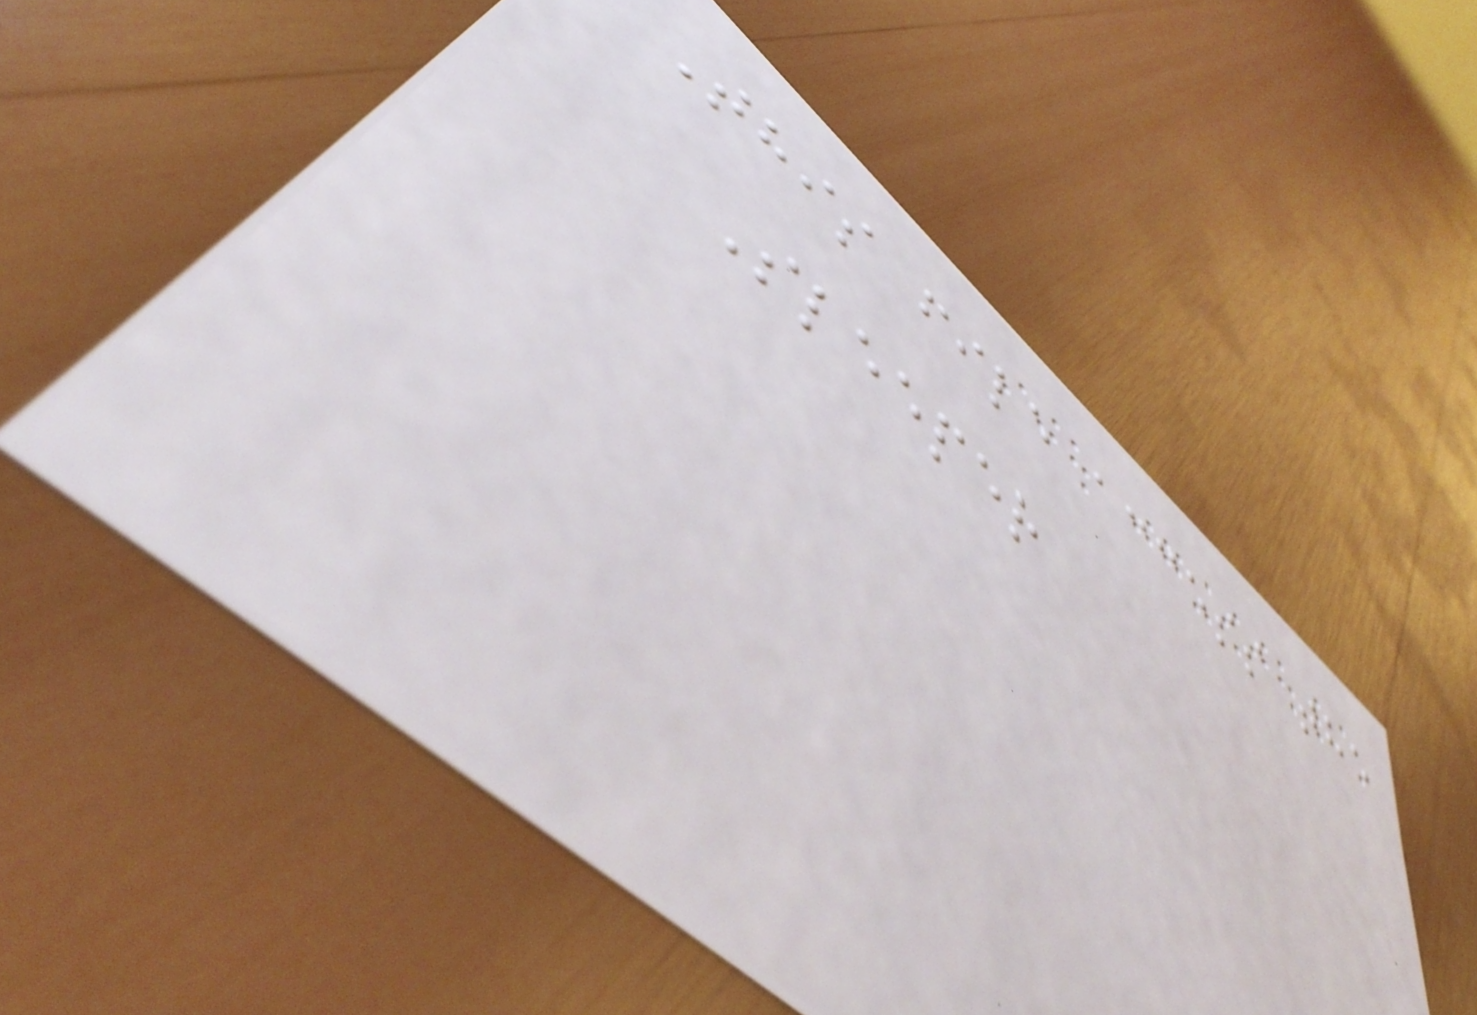This file access the
Sleeper
